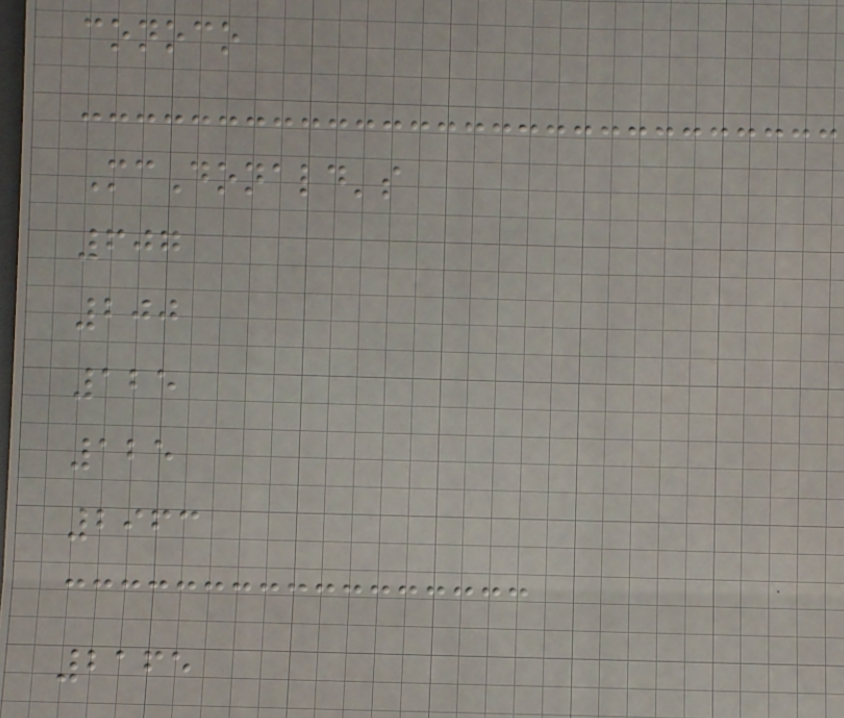conoco
McDonald's
607
200
125
125
2963
2165
